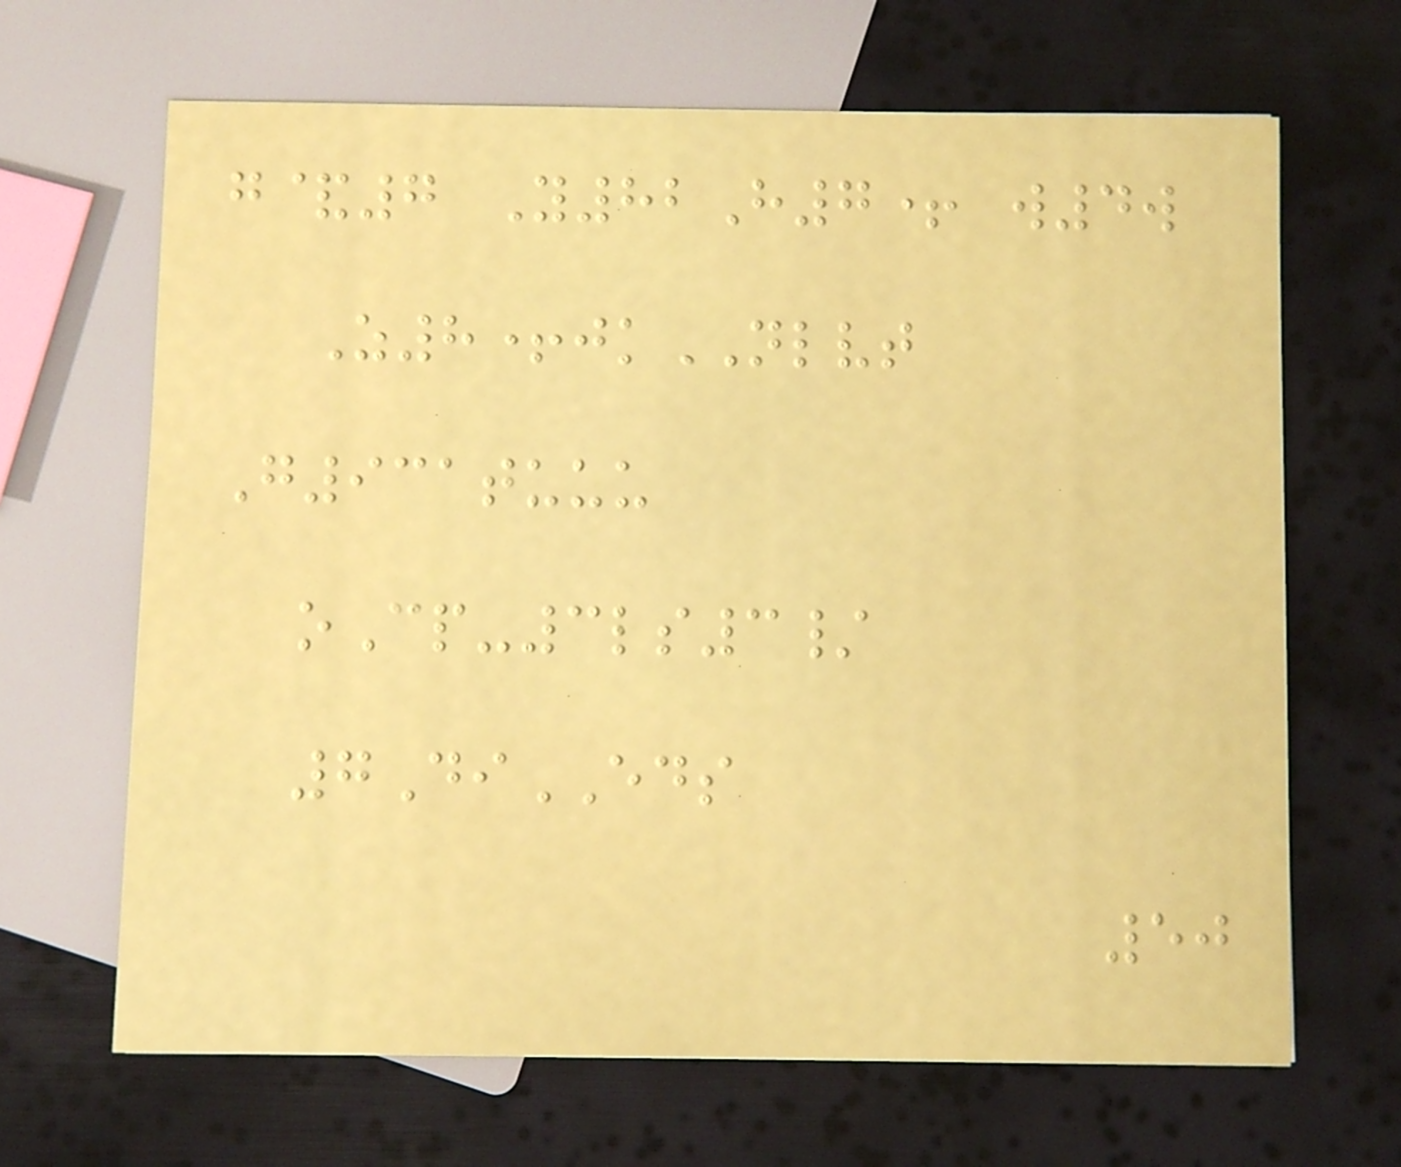g&7 Y82H7+ w4w
Z8+jkNLVT
G931tuuu
oCp-3ls3/
7DiEDS
50
